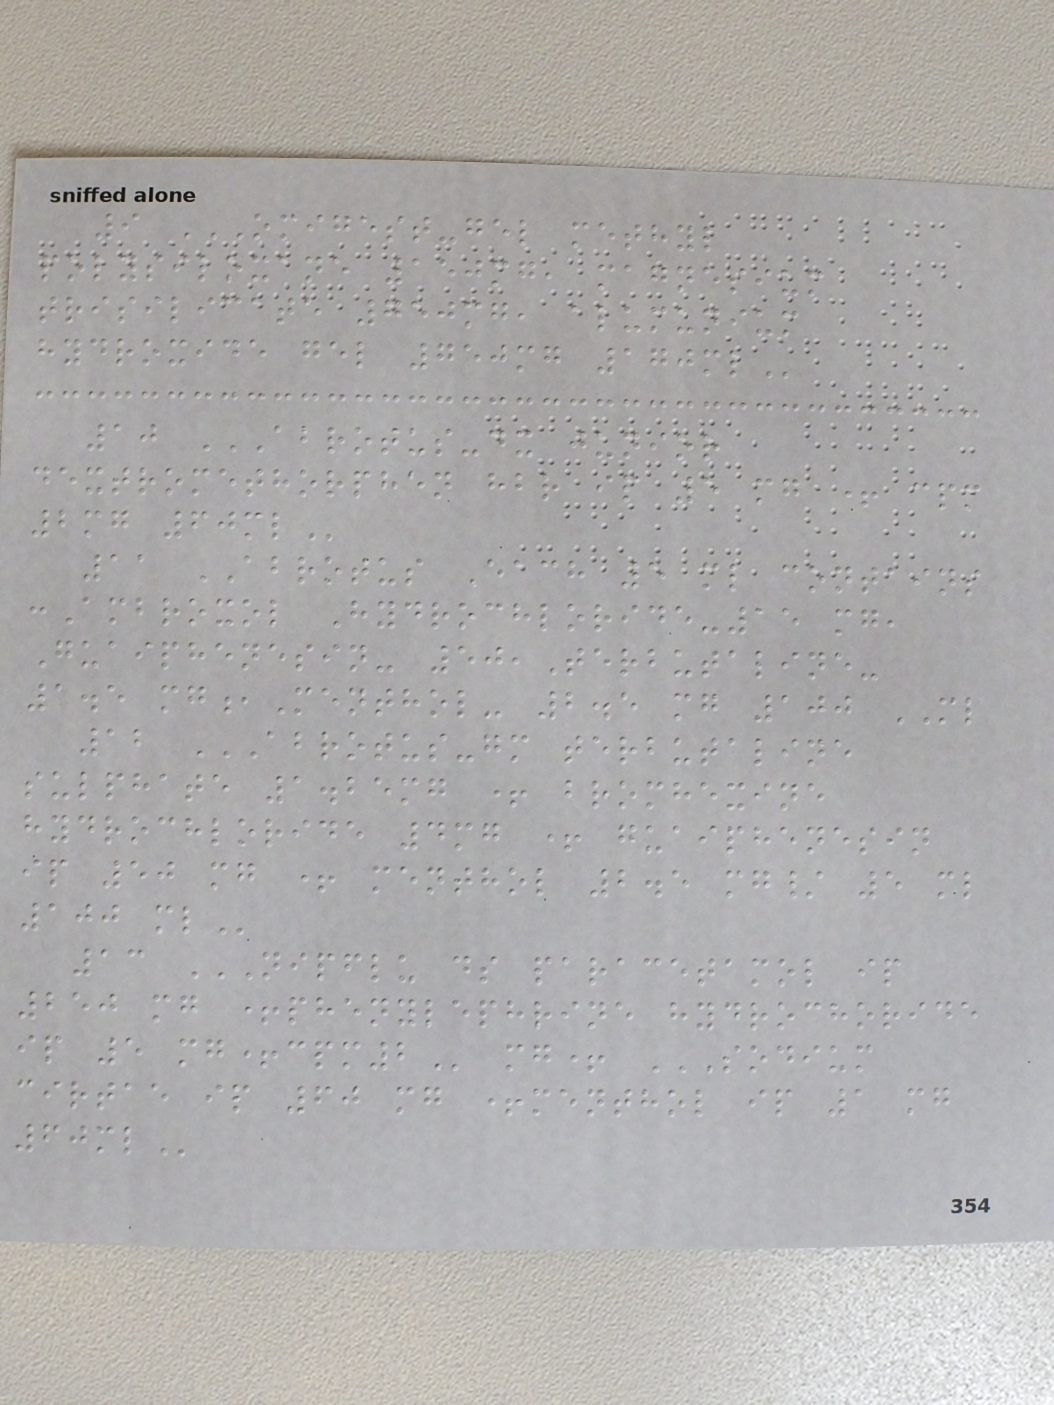9 OMIGEST-GEL METHYL
POLYSILOXANE 150MG, MAGNESIUM
TRISILICATE 750MG, ALUMUNIUM
HYDROXIDE GEL 750MG 170ML
10 ABROTUS-DX JUNIOR
DEXTROMETHORPHEN HBR IP 5 MG + CPM
2MG 60ML
11 ABROTUS Each 5 ml contains
:Ambroxol Hydrochloride-15 mg,
Guaiphenesin- 50,Terbutaline-
1.5 mg,Menthol- 2.5 mg 100 ML
12 ABROTUS-GM TERBUTALINE
SULPHATE 1.25MG + BROMHEXINE
HYDROCHLORIDE 4MG + GUAIPHENESIN
IP 50 MG + MENTHOL 2.5 MG/ 5 ML
100 ML
13 NIPFLU DS PARACETAMOL IP
250 MG +PHENYLEPHRINE HYDROCHORIDE
IP 5 MG+CPM2 mg+ SODIUM
CIRTAE IP 60 MG +MENTHOL IP 1 MG
60ML
